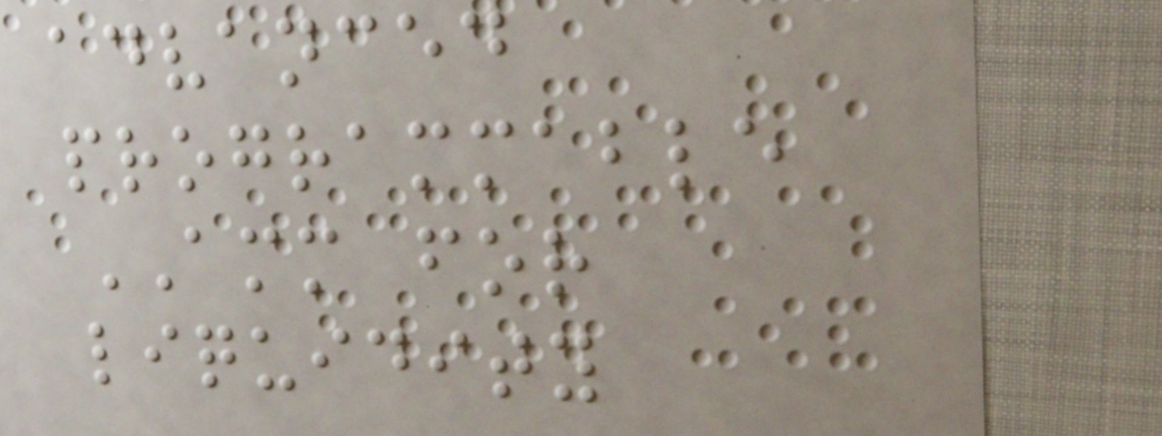advanced
programmable
AMM for
liquidity
